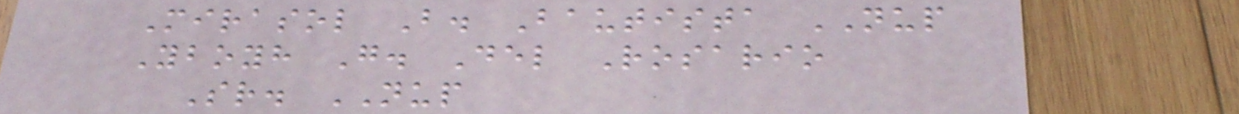Mirasol B. Bautista NUP
Yboyh G. Del Rosario
Sr. NUP
